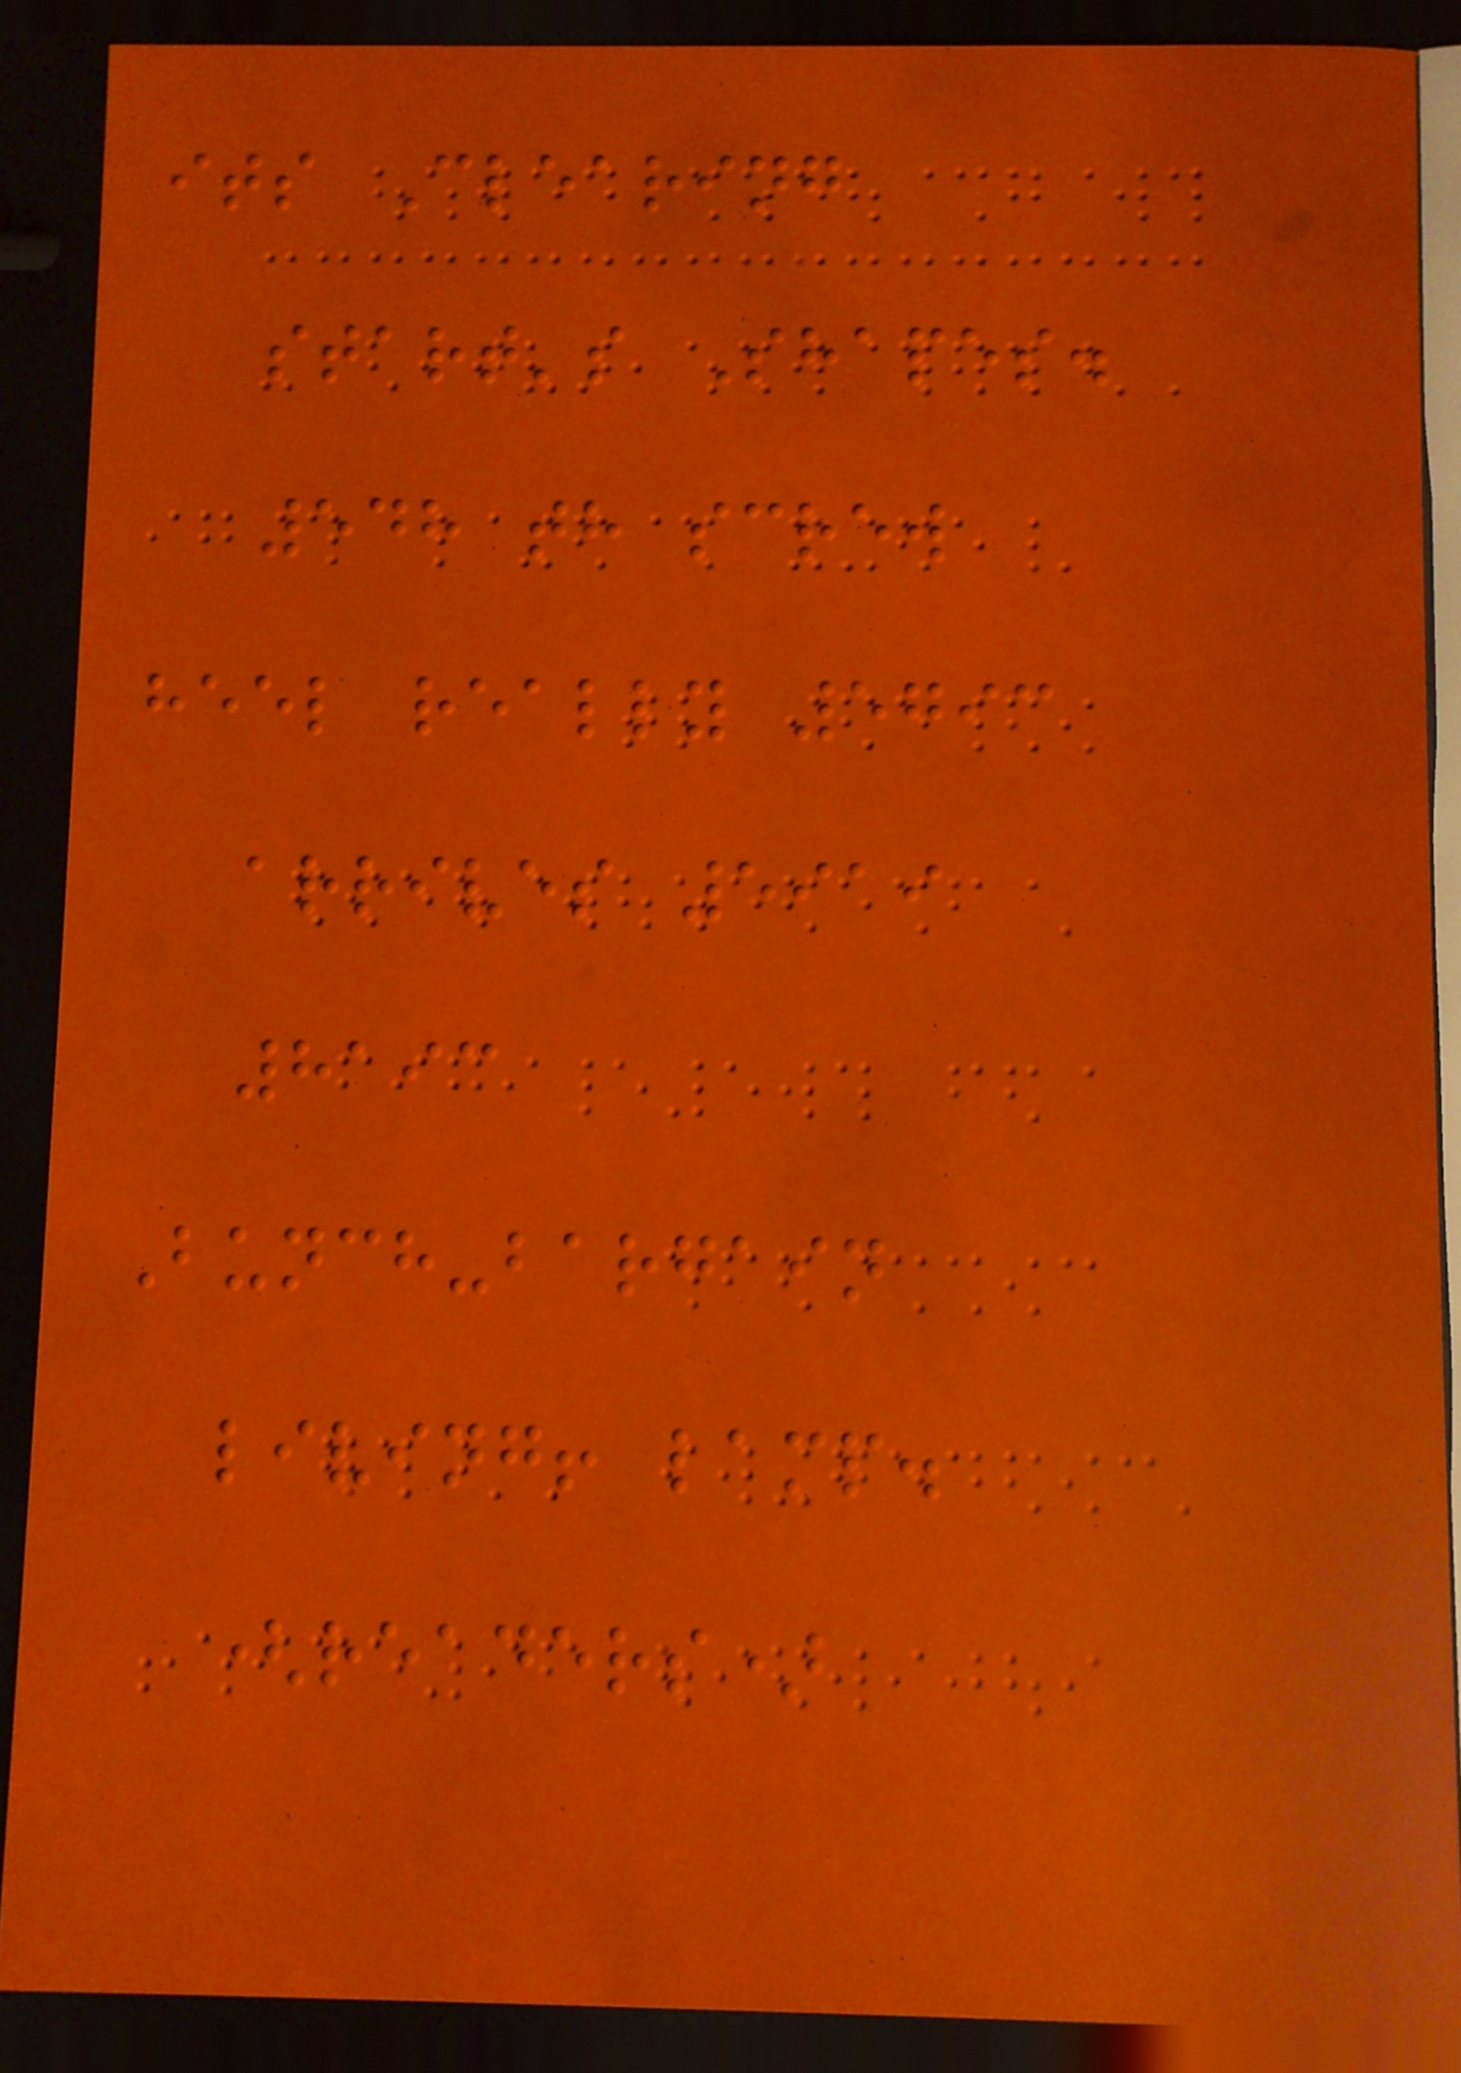its Clearing
start's Shapes.
548 th screw
heel really 5793
arrives 5919
8193
Bunch-bargain
living! lamp.
(readers)
